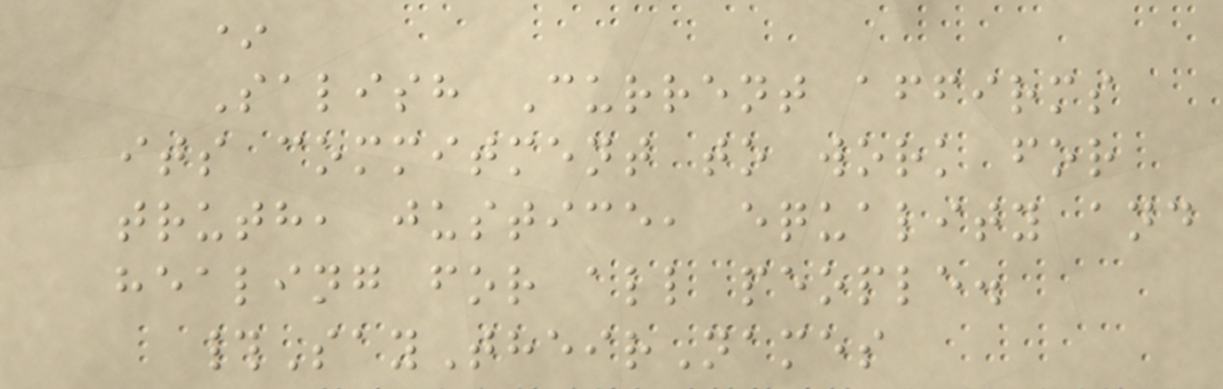*
Salish Current affirms
its commitment to work for
truth, justice, equality and
healing for all people.
#SayTheirNames
